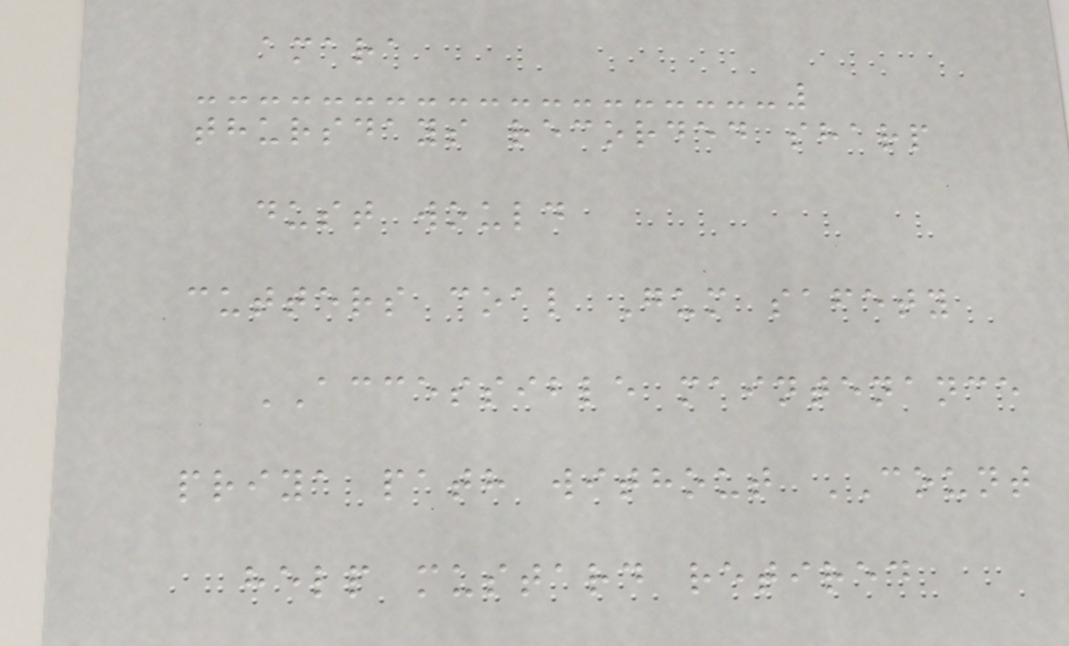amara
thursdays recorded sharp
dust would
cutters coal Gum safety
ACCESSIBLE maintenance
priya path without COUNT
help mustard retired
